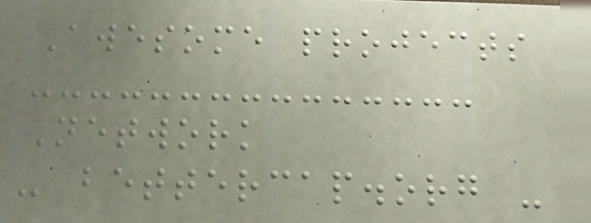Awesome projects
Network
- bettercap.org -
